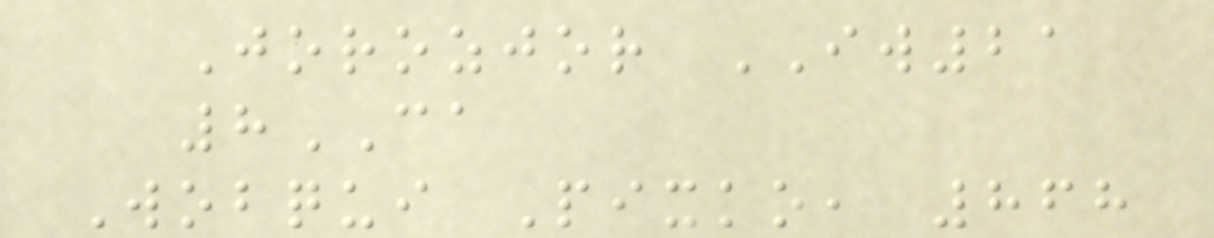Jorozjor IW21
8CA
Wobqui Pixko, 868
